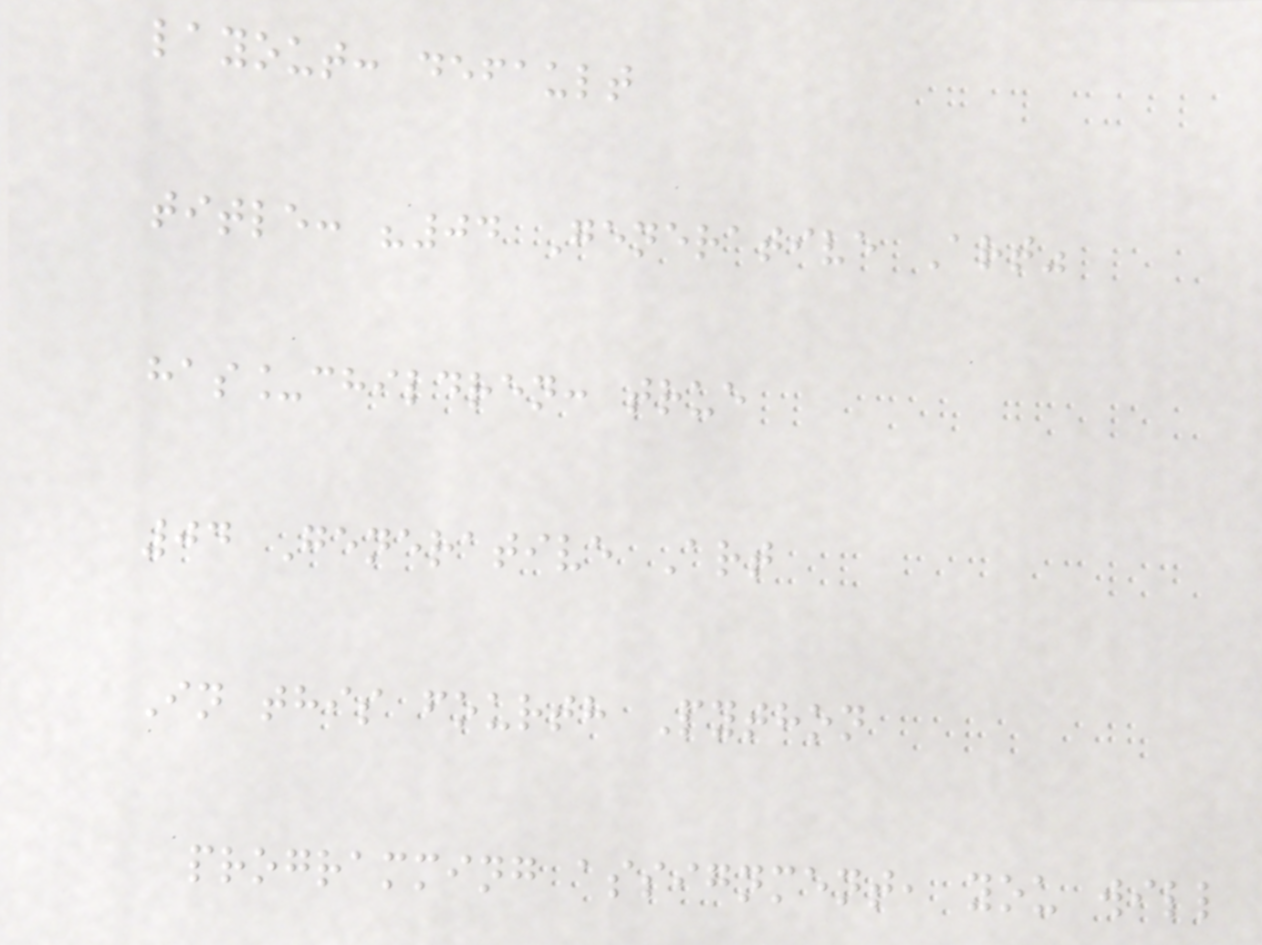layout: default
title: "04 Generative Art"
has_children: true
04 Generative Art
In this fourth Python
programming assignment, you will
